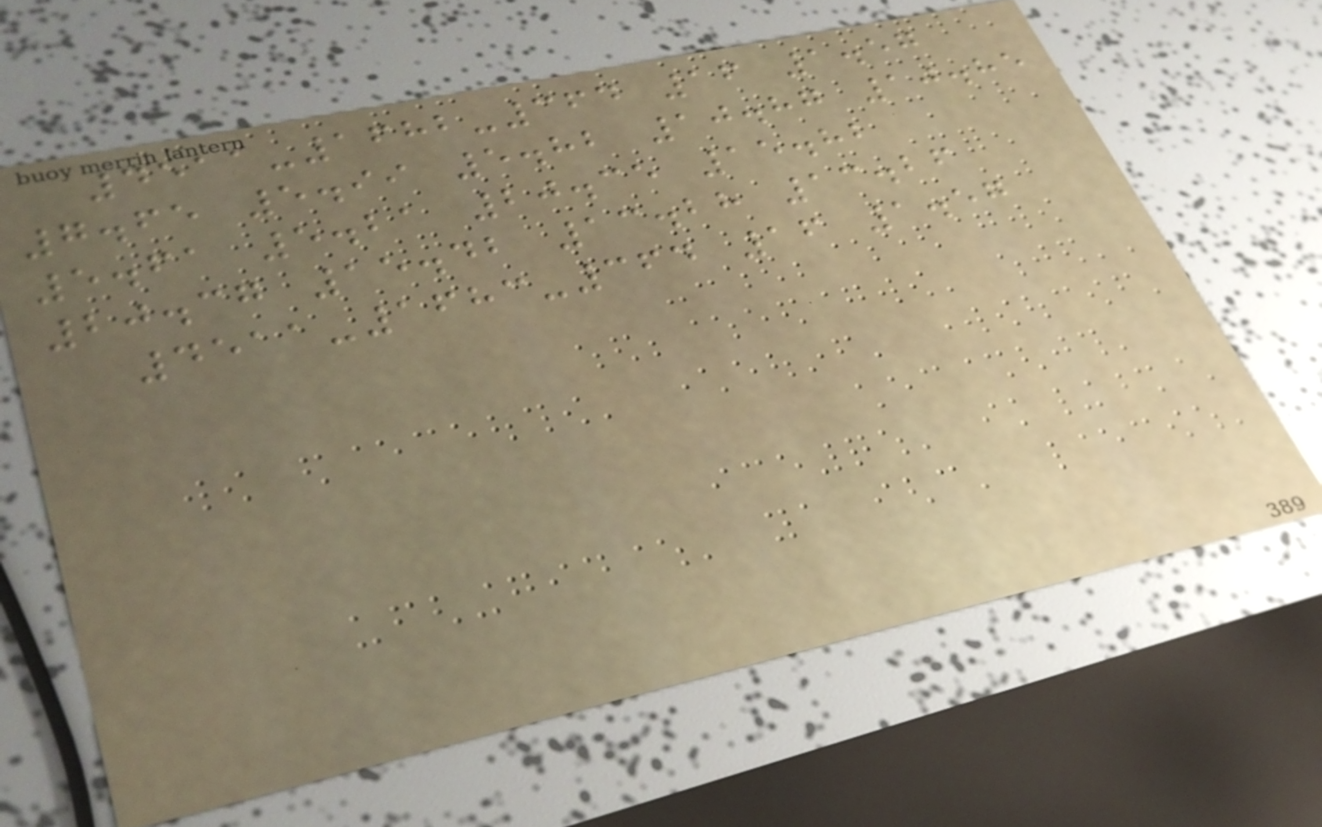4511-1682-364 16 1.57
7.65 5.99 5.82 10.87 10.85
5.61 5.21 20.35 15.82
20.37 15.42 13.28 13.26
4511-1683-364 16 1.57
